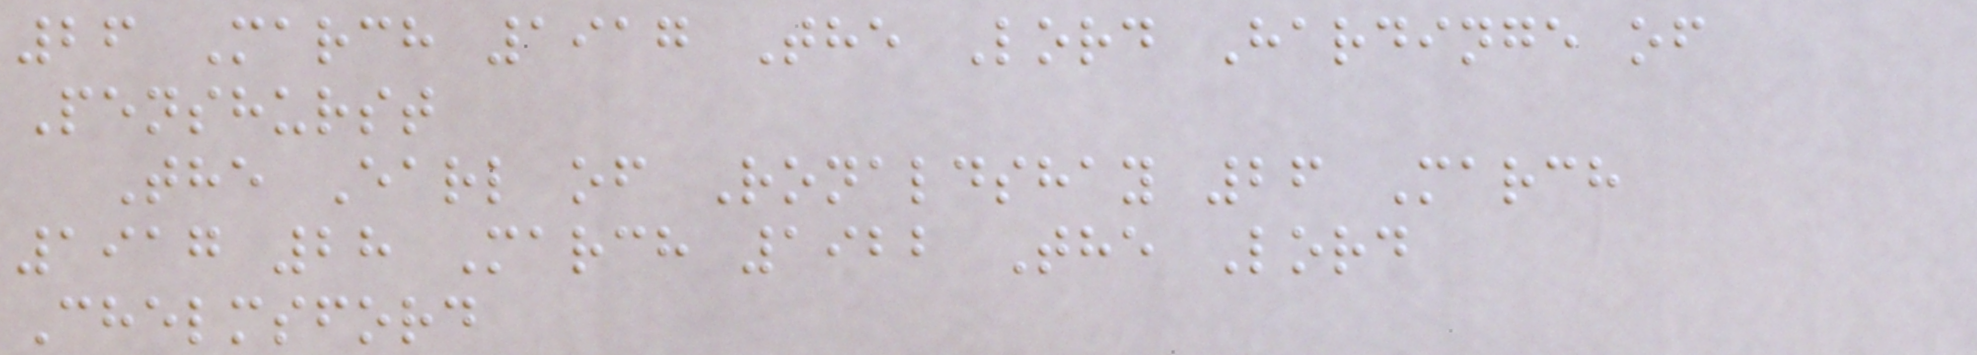26 March 1917 The Lord Hardinge of
Penshurst
The Earl of Ronaldshay 26 March
1917 28 March 1922 The Lord
Chelmsford
